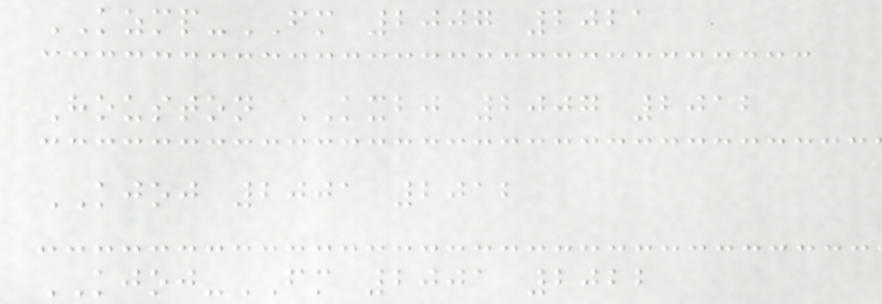KZMP-FM 2007 2021
Houston KXBJ 2007 2012
KJOJ 2001 2012
KJOJ-FM 2001 2022
